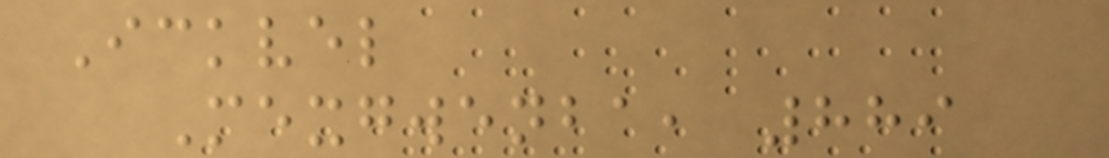Ickvel
Mexgwenba, 889
